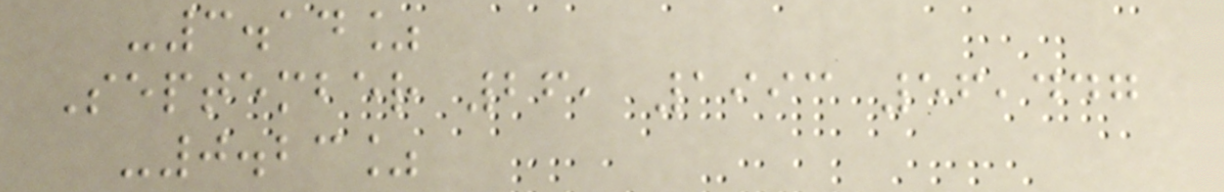-3.14%
September 26, 1993 56,447
-0.23%
